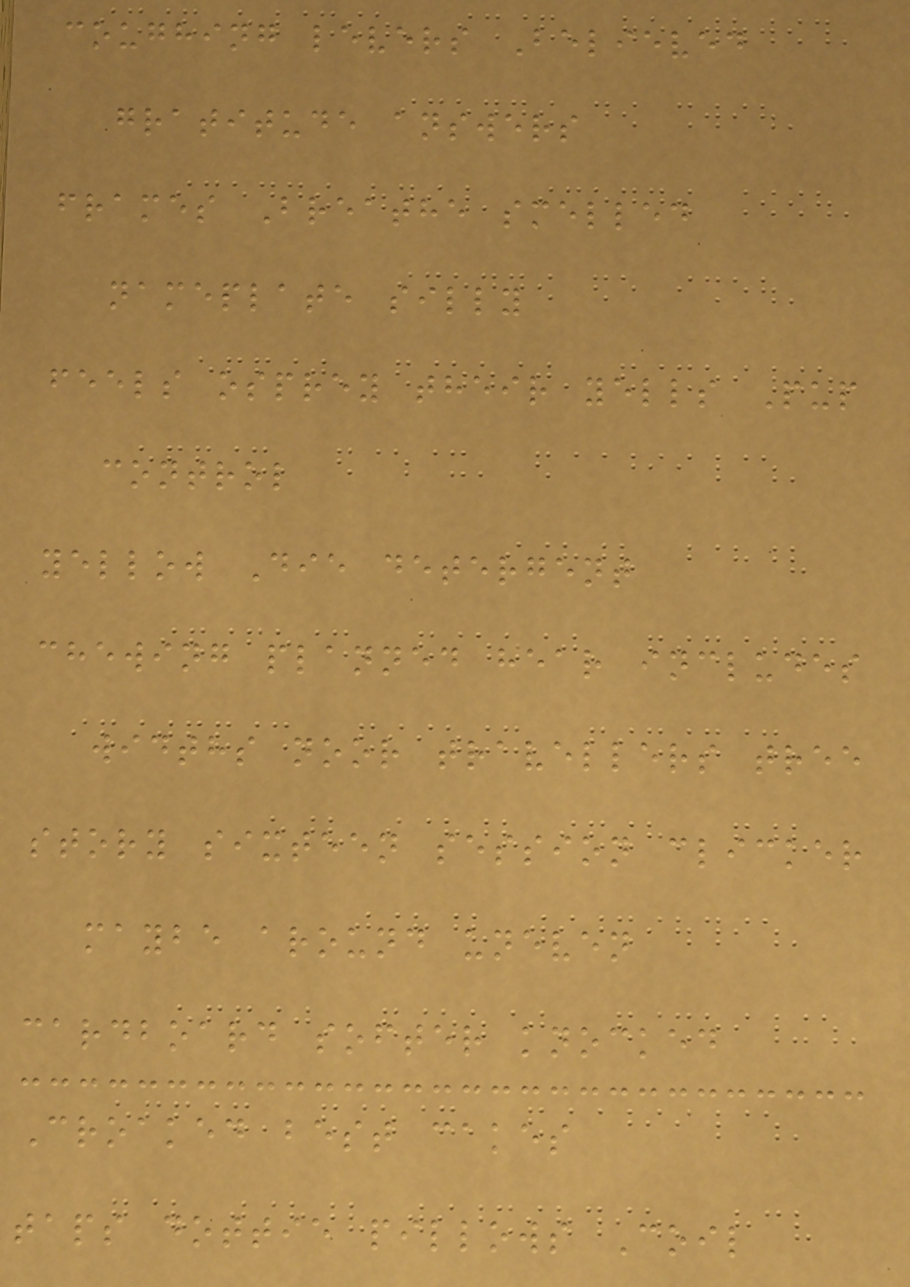coughing levers Believed
gratitude answers
frames Breathe smelled
nameplate silly
feels osprey their yells Pup
control
yellow Die detergent
chewing planned hear includes
widths noor travellers tree
story sixteen session clicker
maybe around uneven
cardboard softer knocked
Croaked best cakes
taps dottie pillows Coil
